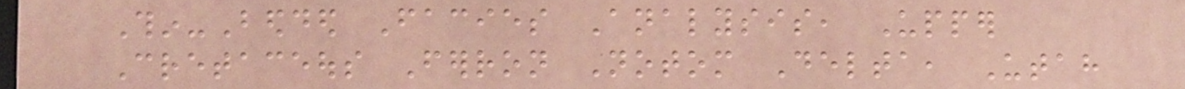Thin-Bedded Facies Analysis, Upper
Cretaceous Ferron Notom Delta, Utah
